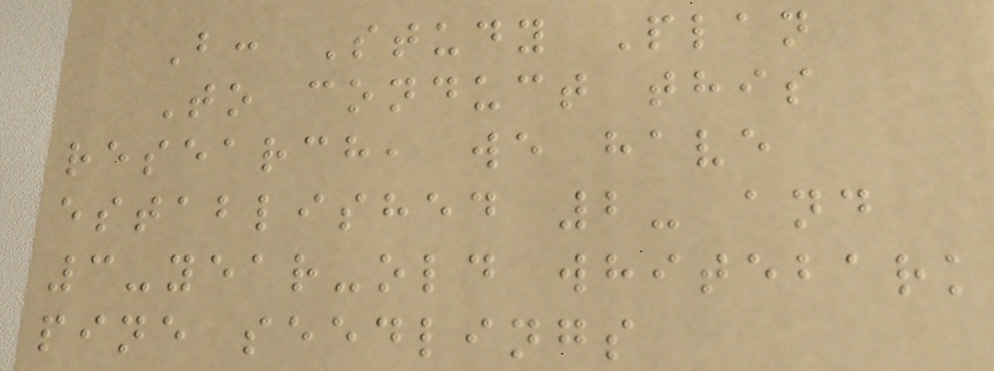B: Study Plan
To conduct this
research, we have
established 2- and
3-year-old whitebark
pine seedlings
